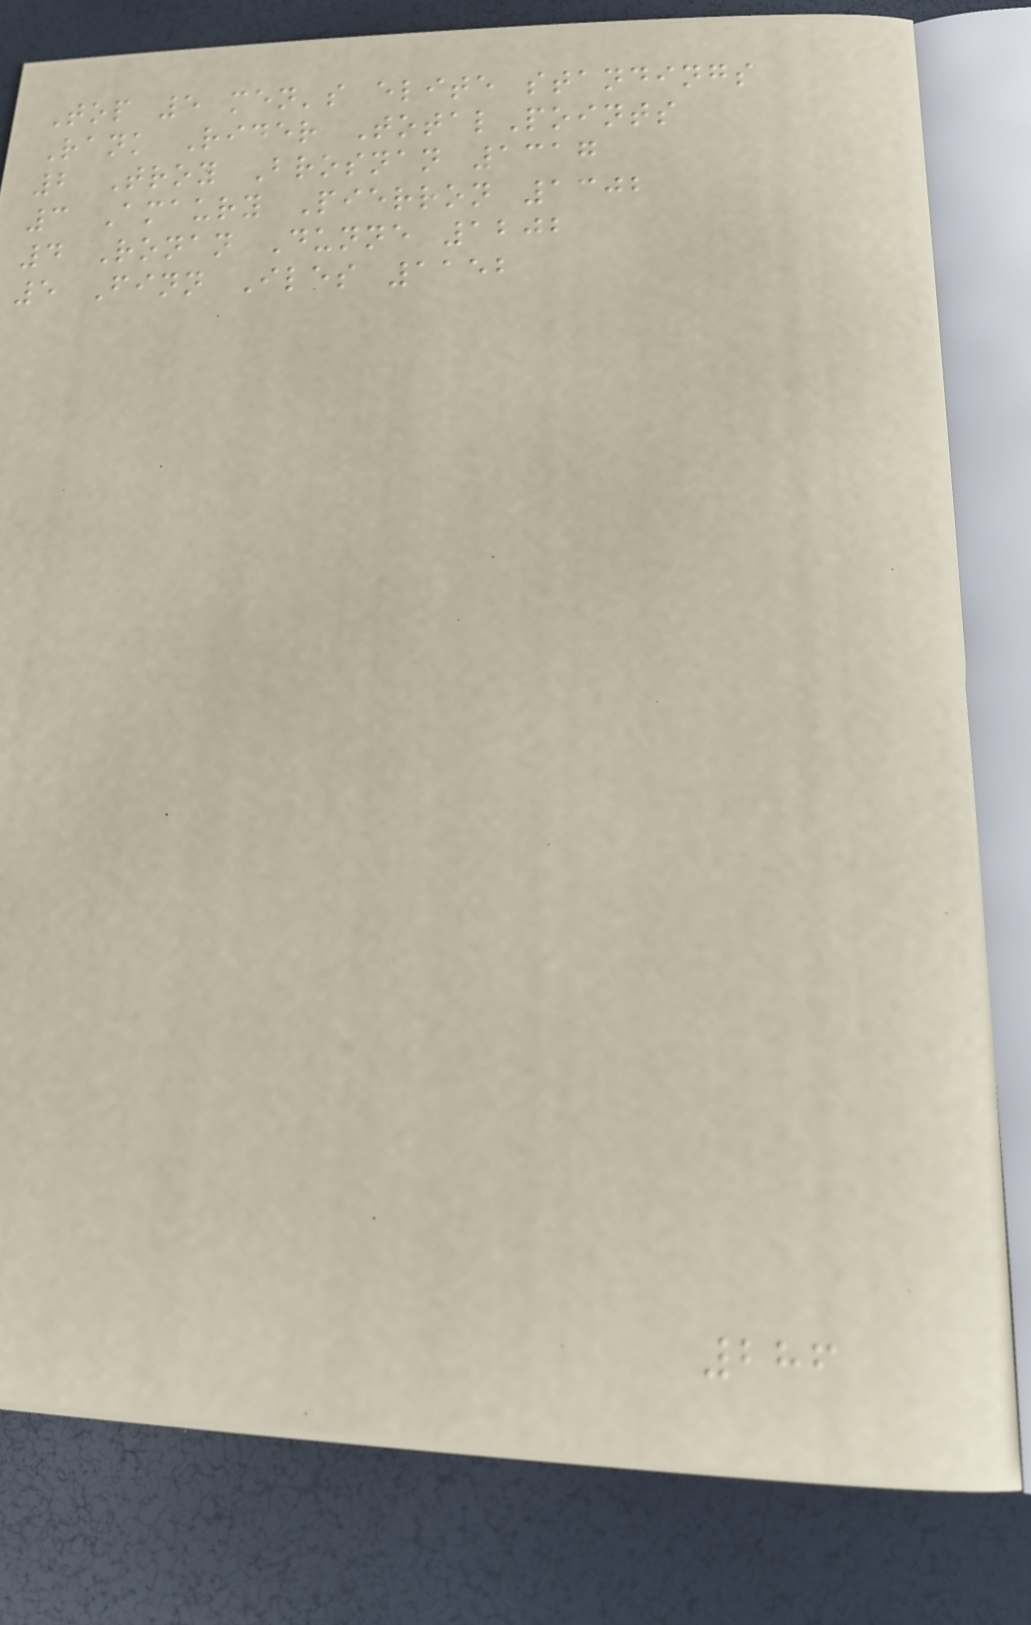Top 5 men's elite standings
Rank Rider TotalPoints
2 Troy Brosnan 1317
3 Amaury Pierron 1302
4 Ronan Dunne 1202
5 Finn Iles 1152
286
